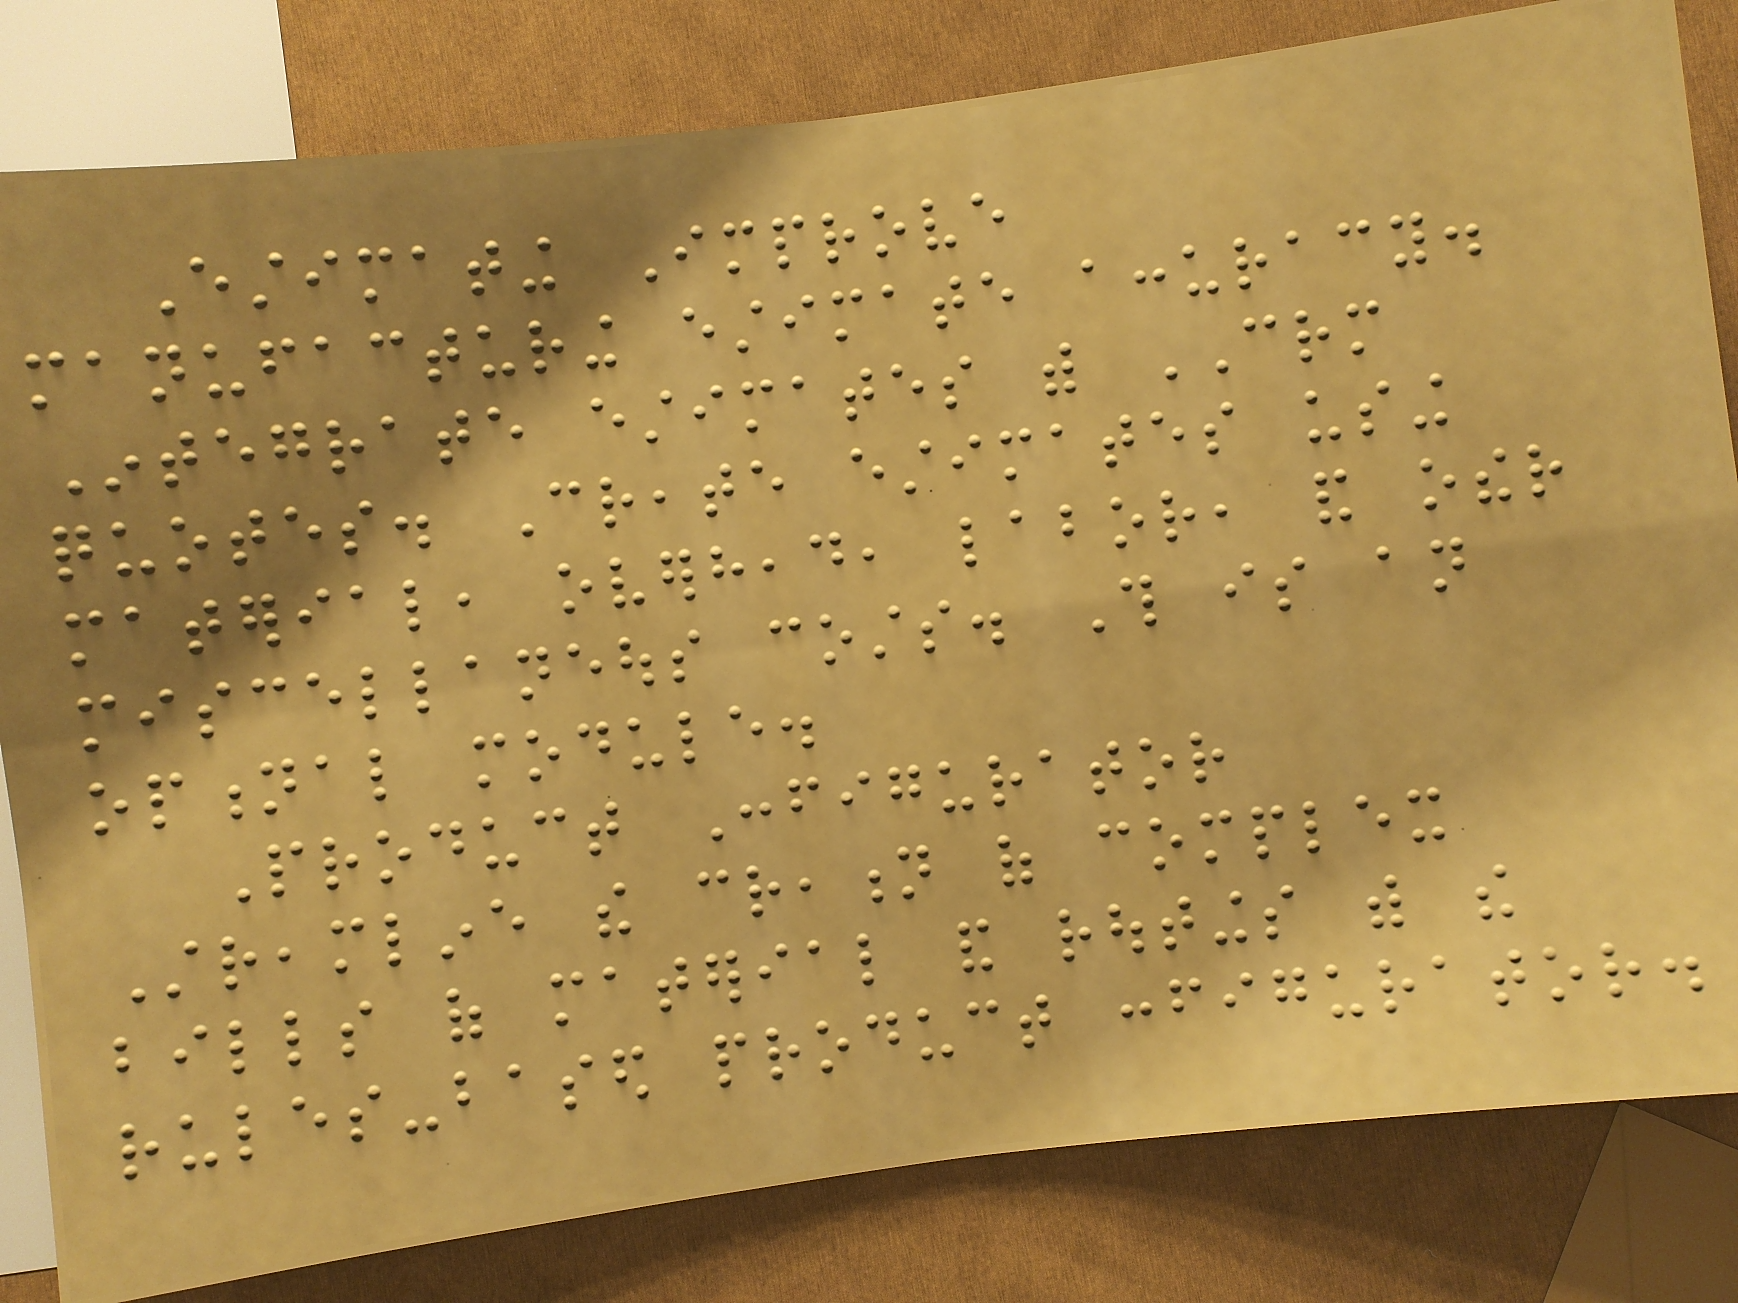Estimating Improve
manufacturing estimate accuracy.
Integrate estimates with CRM
quotes. Create estimates using
material, overhead, labor, and other
miscellaneous costs. This is an
optional module.
Product Configurator
Streamline the creation of complex
bills of material and routings with the
rules-based product configurator.
